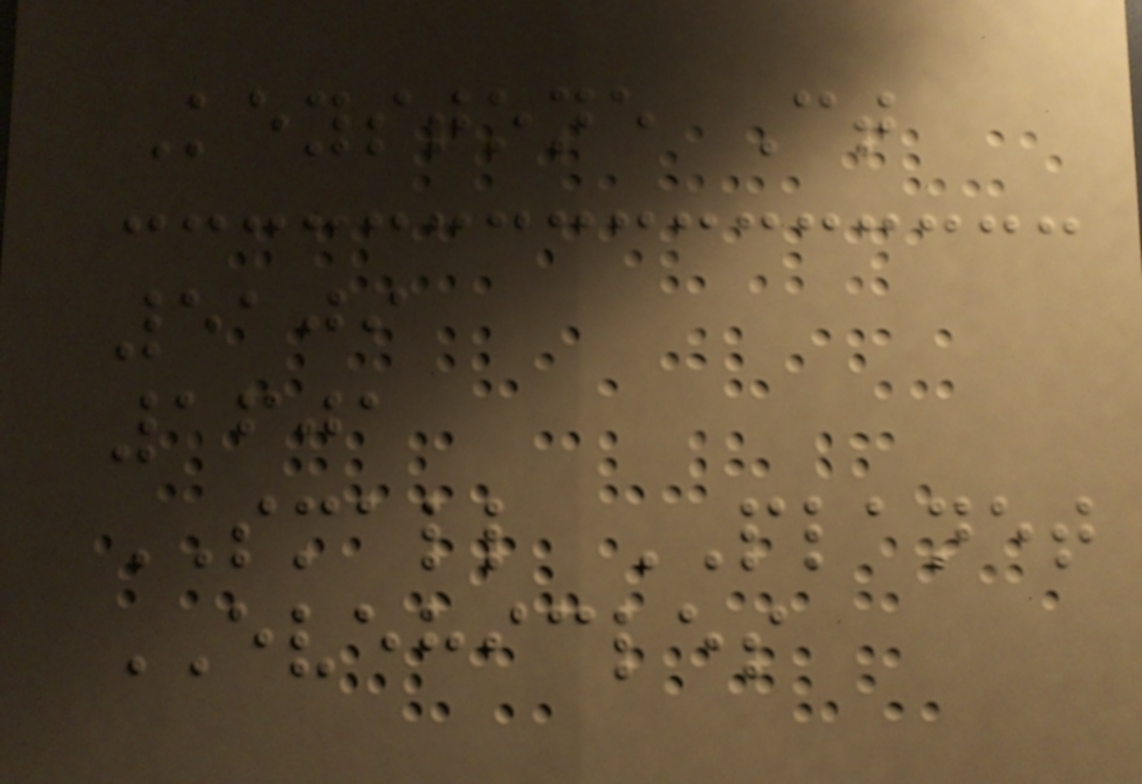Keystone Ct
5109
1601
SMALL PLANET
EVEHICLES
